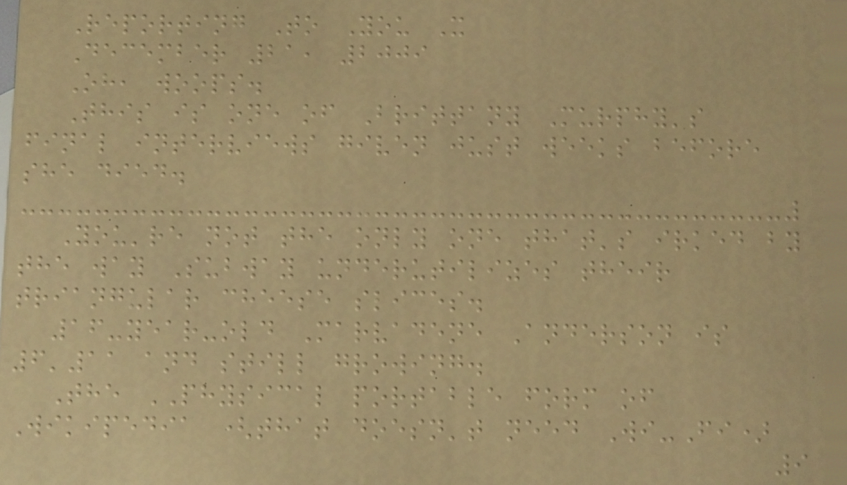Reporting To You X
December 21, 2009
Oh, woops.
This is one of Brittany Murphy's
final interviews given just weeks before
she died.
You're not the only one that's irked by
the way Subway underutilizes their
triangular cheese slices.
16-year-old Marvadene Anderson is
6'11 and still growing.
The PHYSICAL portable form of
Wikipedia (that doesn't need Wi-Fi)
9
